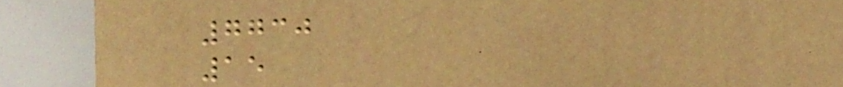7730
15
